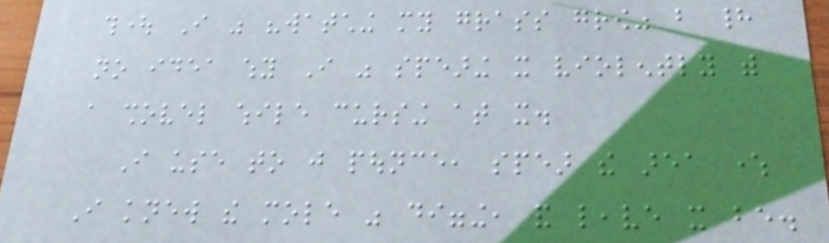thought I was "watching my grass grow" but had
no idea why I was spearing it violently with
a shovel while cursing at it.
I use to just pounce, spear the area where
I knew the mole was digging, and leave it be.
